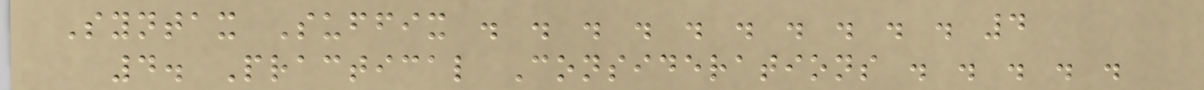Syntax Suffix . . . . . . . . . . 4
4. Practical Considerations . . . . .
